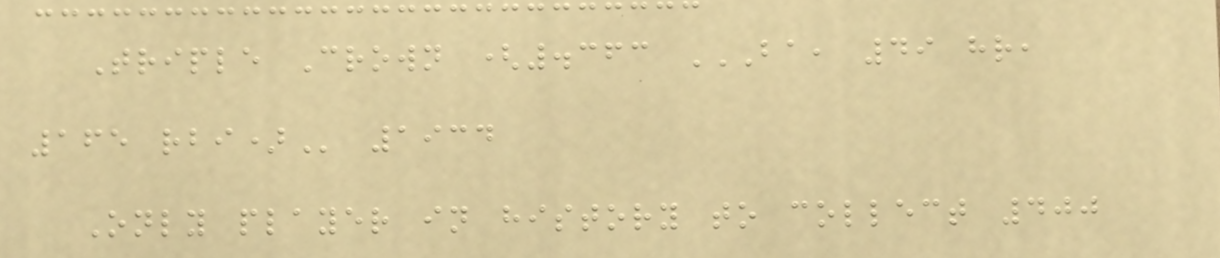Triple Crown (.363 BA, 49 HR,
165 RBI) 1934
Only player in history to collect 400
